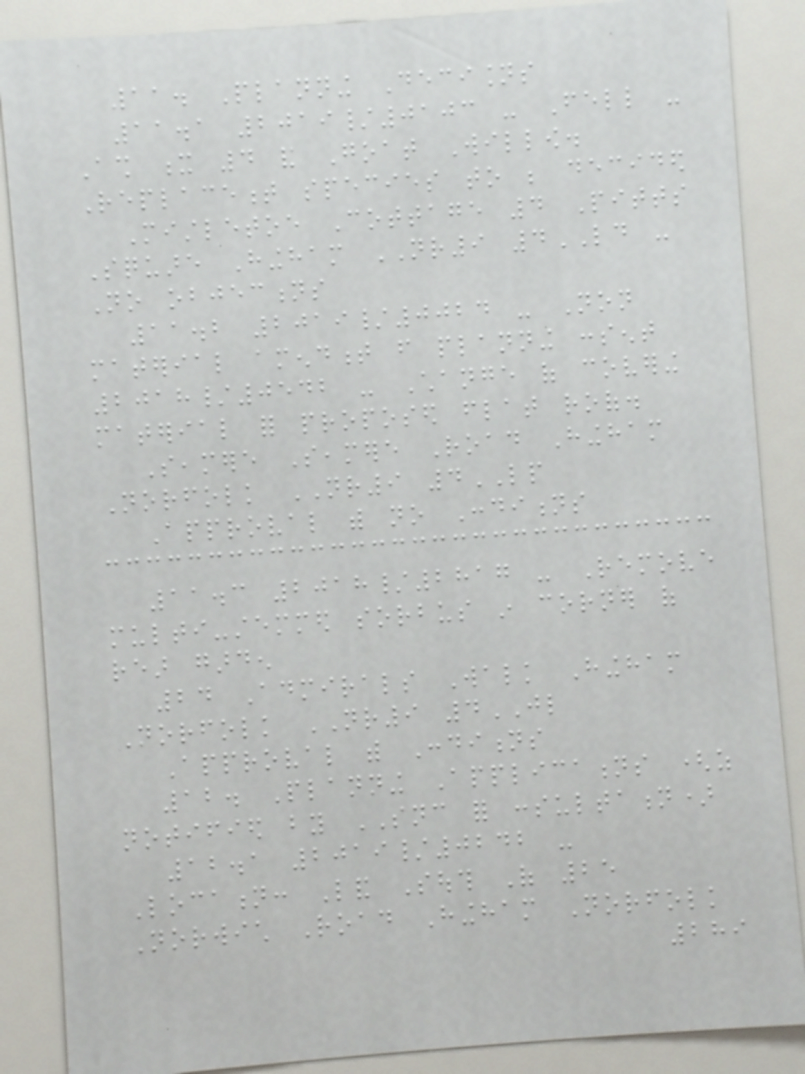11. Planning Decisions
11.1 2019/0103 - Fell -
Ash x 4 and Goat Willow.
Replacement species to be decided
Mistletoe Cottage 4 Pitts
Square Hingham NR9 4LD -
No objections
11.2 2019/0024 - Non
material amendment from planning consent
2018/0542 - Change of covering
material for proposed flat roof.
Seamere Seamere Road Hingham
Norfolk NR9 4LP
Approval with no Conditions
11.3 2018/2817 - Remove
multi-stemmed sorbus in corner of
rear garden
24 Admirals Walk Hingham
Norfolk NR9 4JL
Approval with Conditions
12. Planning Applications (as
notified by SNC for consultation)
12.1 2019/0242 -
Location: Land South Of 25
Norwich Road Hingham Norfolk
289
